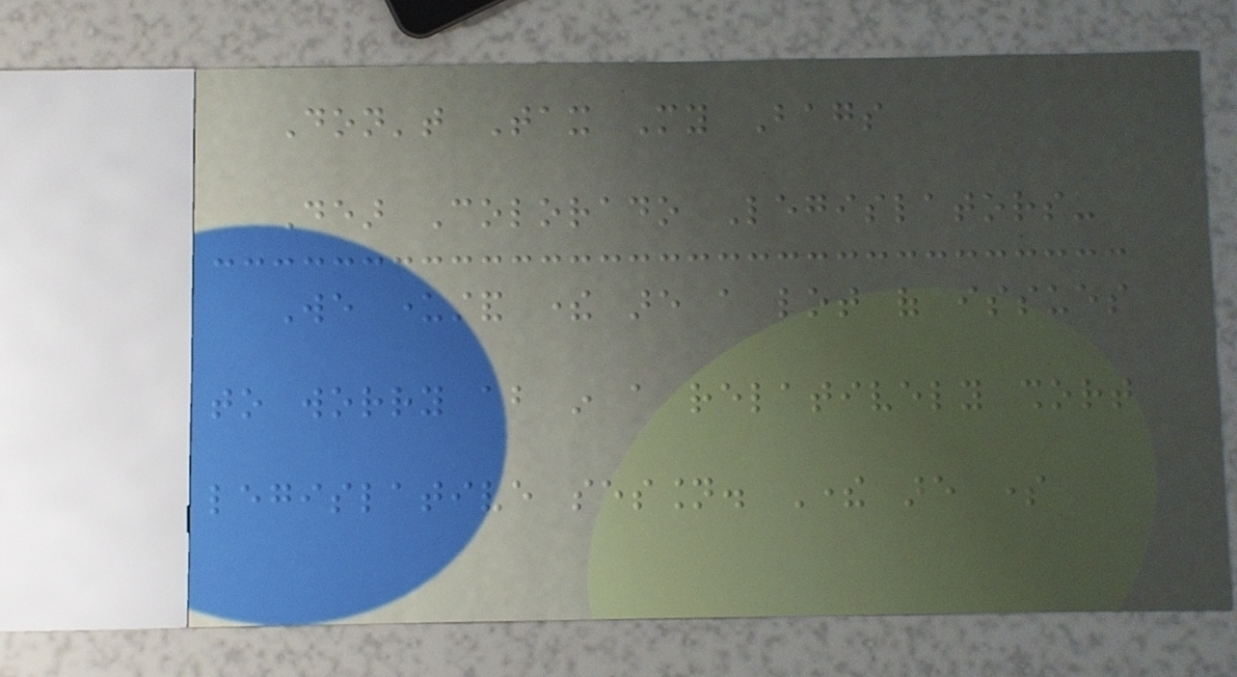Don't Tax My Bags
Dear Colorado Legislators-
We understand there are a lot of issues
to worry about in a relatively short
legislative session. There are some
